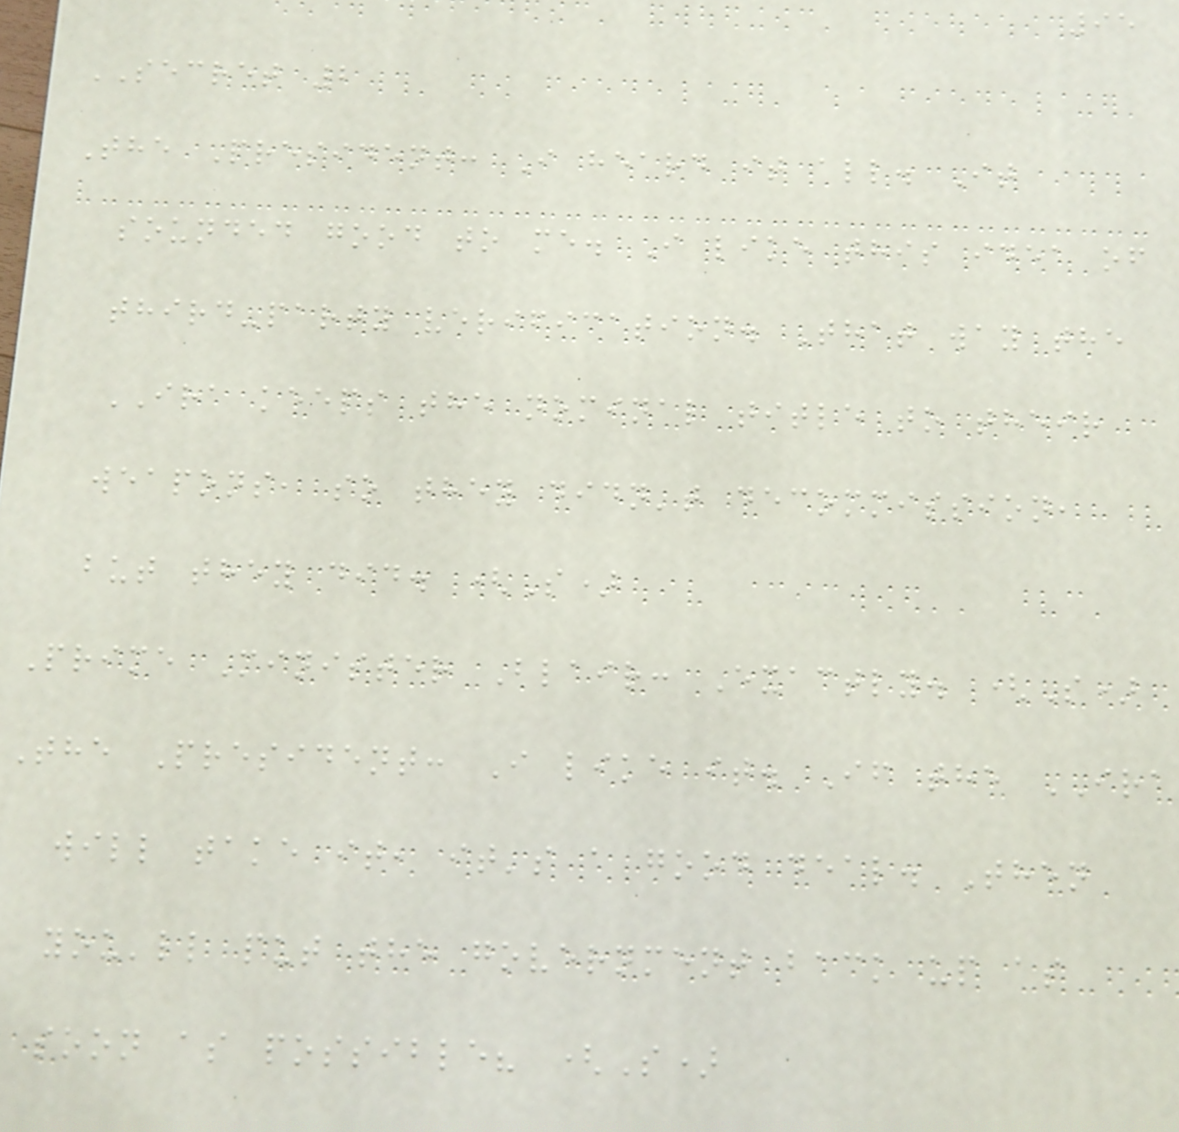95
SECRET 2
The President: I heard it all. It
sounded good to me. I like this idea of
third-party verification. That way the
IRA keeps the nominal title to their
weapons, so they didn't decommission,
but they did. (S)
Prime Minister Blair: Exactly. (S)
The President: I like it. If the IRA
will take it, it's a good deal. Then
you'll put the government back up as
soon as possible? (S)
